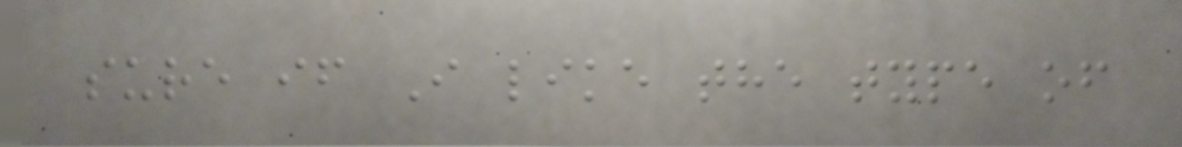sure if I like the type of
